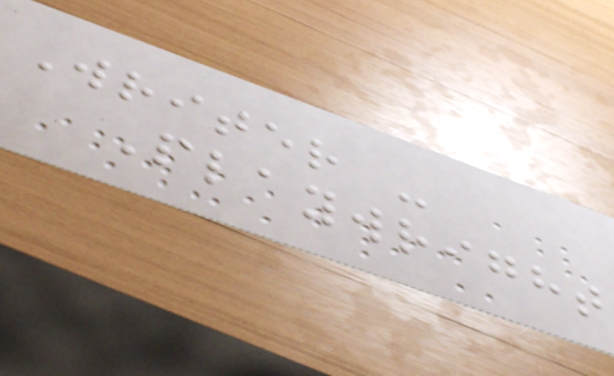Writer -
Playwright
